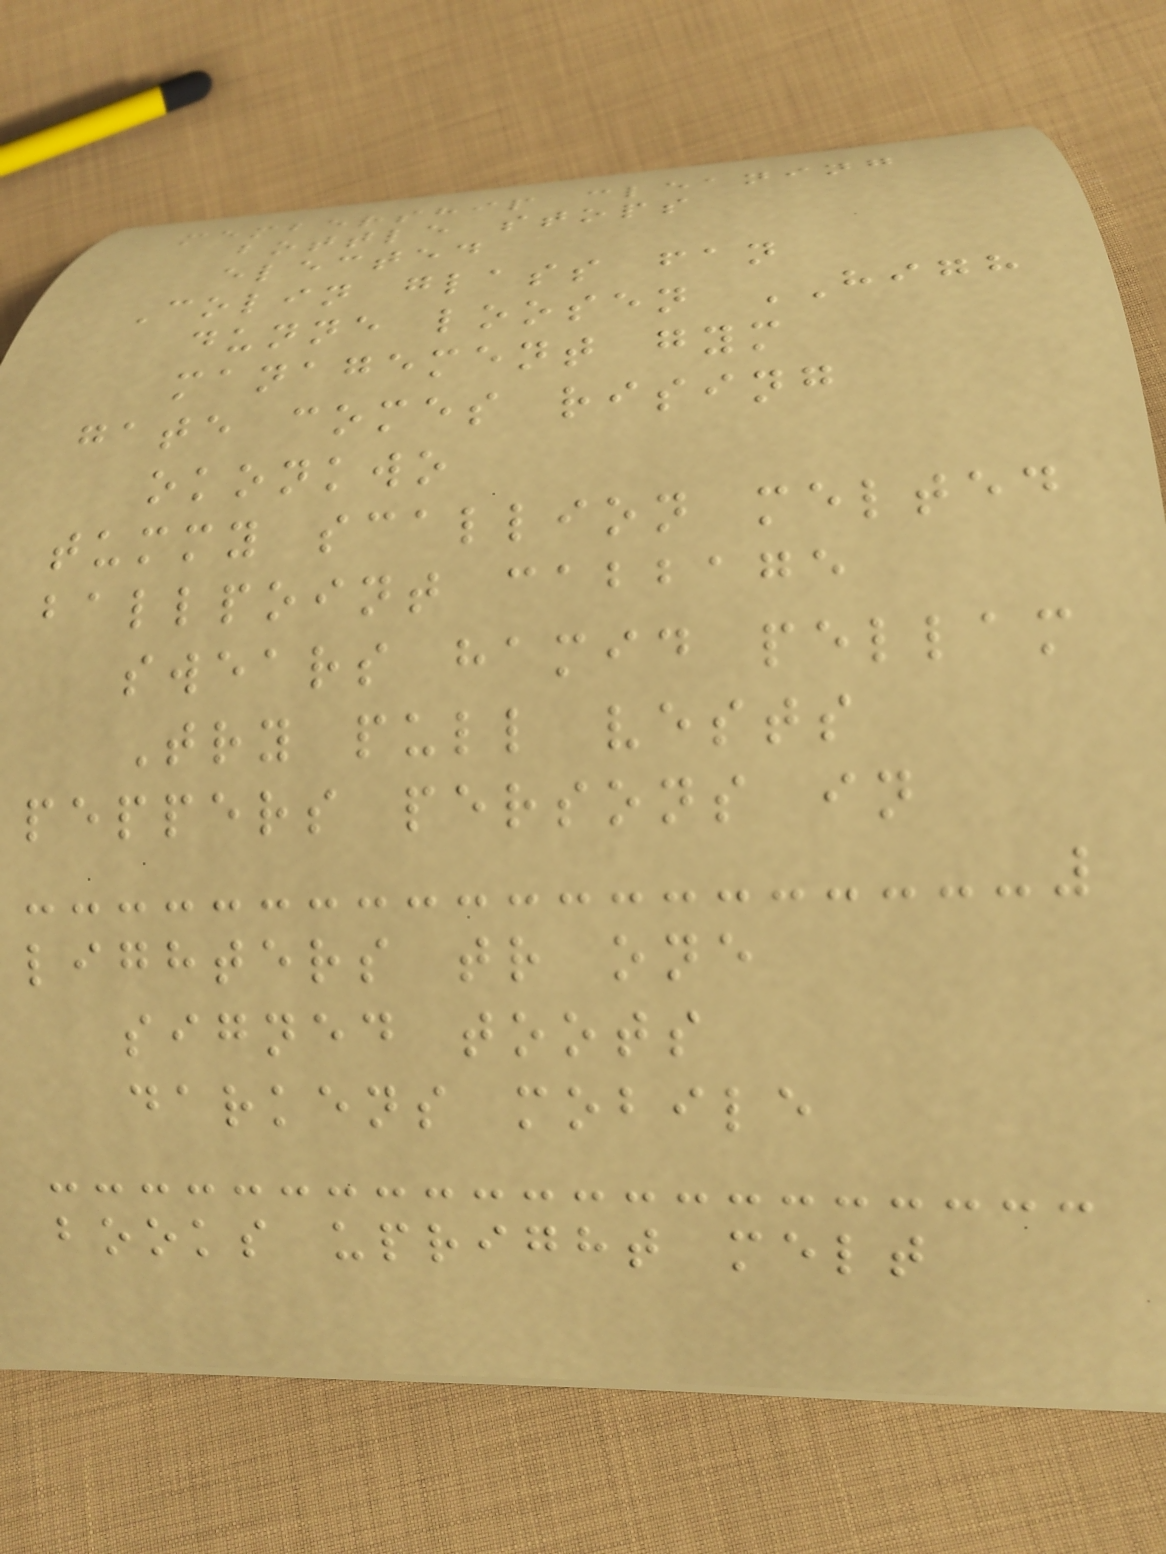membership cleaning
bottle stops
elected
Colin glass fan
dunne loosen HIGH
management gym
gate comes rising
okonkwo
tummy scallion melted
ballpoint cabbage
swears hamid pellam
Try pull vests
peppers persons in
lighters tr one
signed toots
darkens mobile
books upright melt
